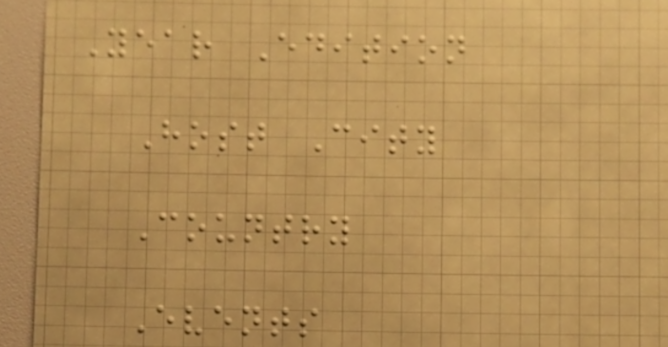Year Edition
Host City
Country
Events
